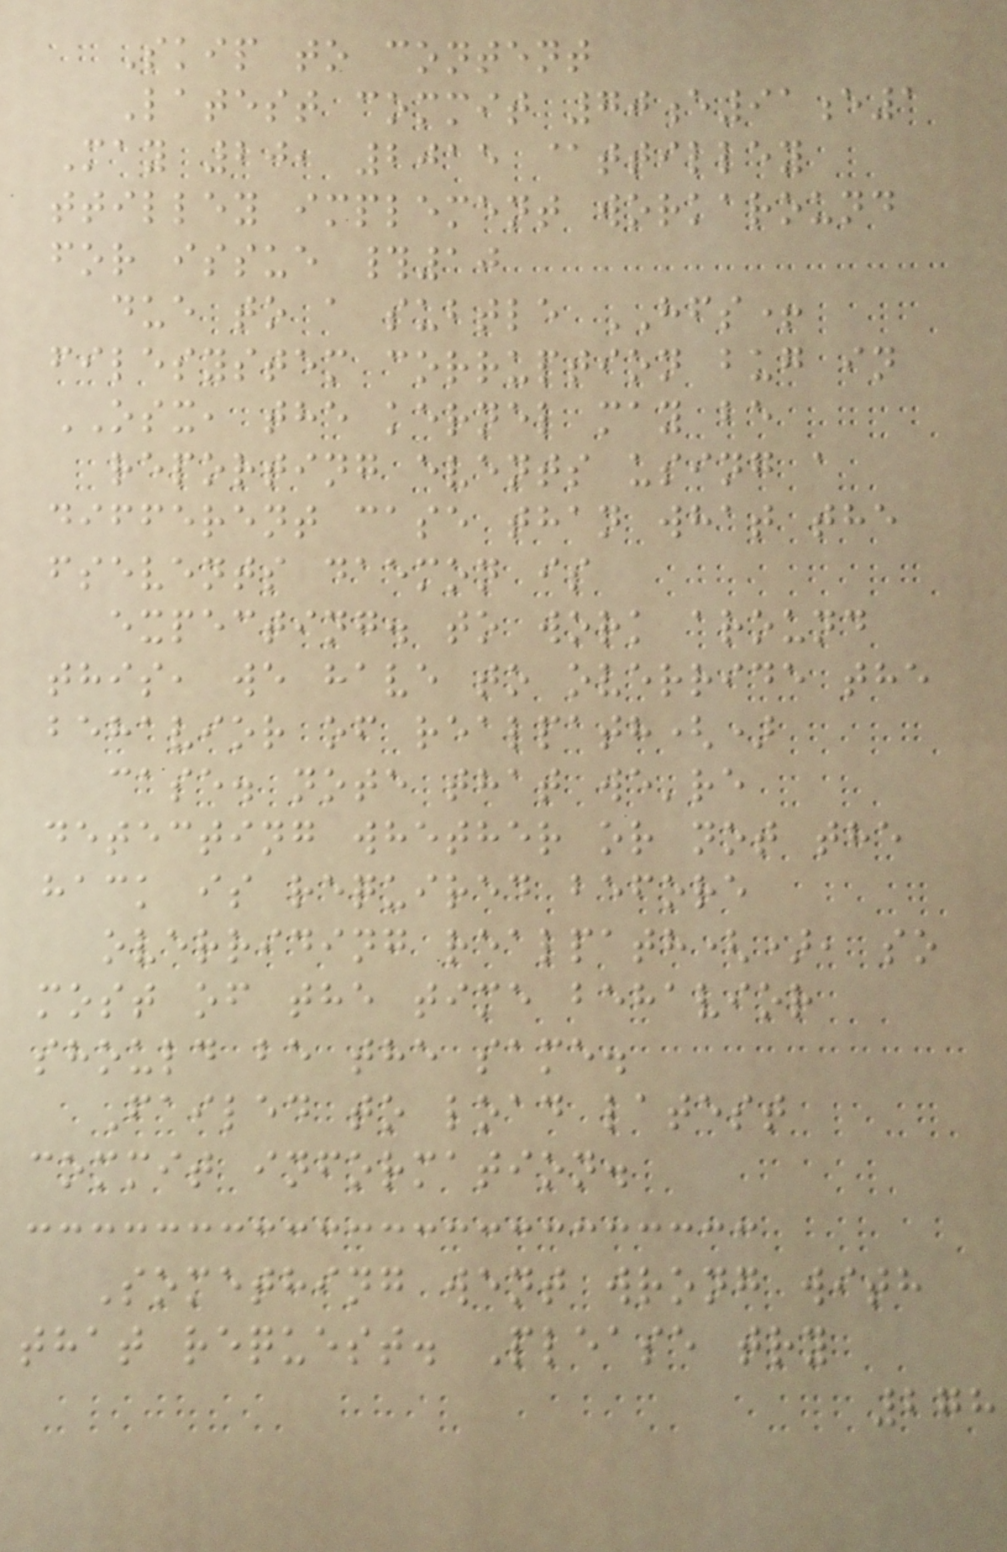Skip to content
Latest commit 70e91e1
May 20, 2015 @ttilley
ttilley implement workaround
for issue #10
due to a subtle HFS+
filesystem corruption bug in
OSX, the kernel may be
reporting events using a
different case than what the
fsevents daemon is
expecting. to work around
this, we have to override the
behavior of realpath()
case. note that we're
detecting whether or not the
hack is required before
overriding realpath(), so
most of the time behavior
should be the same.
Failed to load latest
commit information.
Something went wrong with
that request. Please try
278
